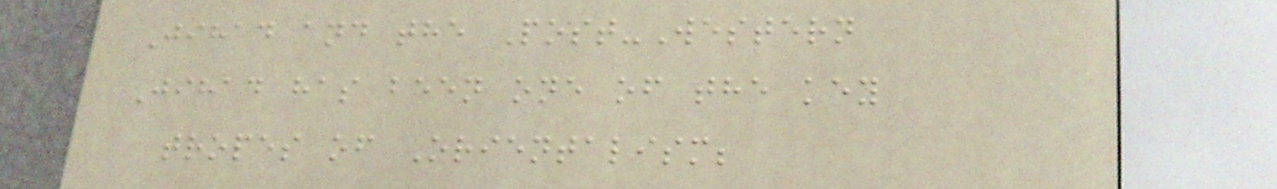Jihad and the Post-Western
Jihad has been one of the key
tropes of Orientalism;
